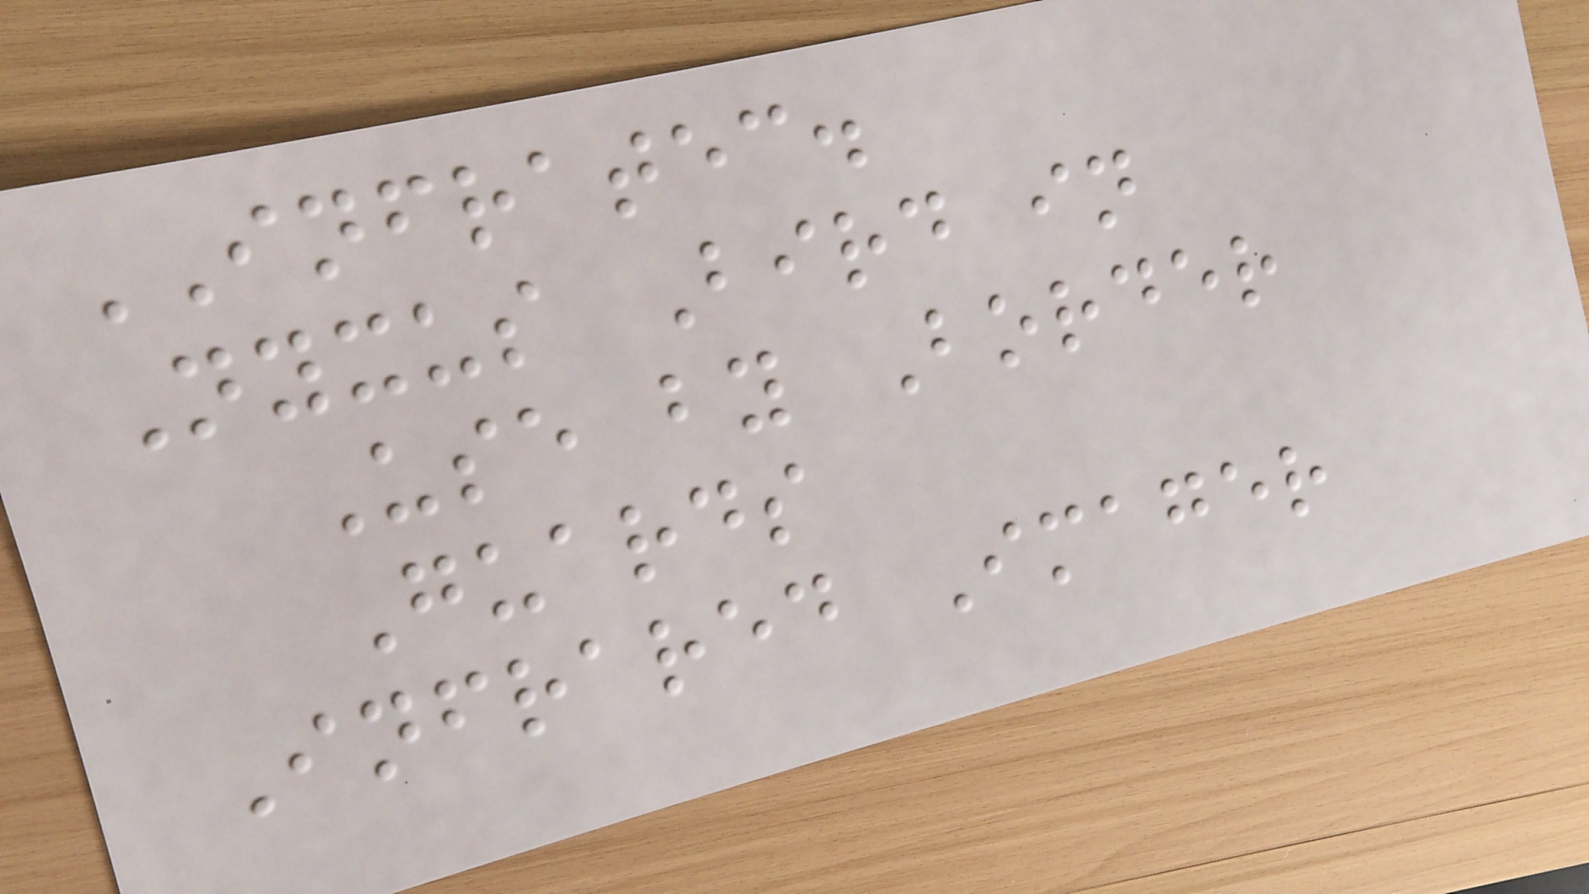INFRATEC.
Nyxus Bird in
Use by Border
Guards
Infrared Imager
